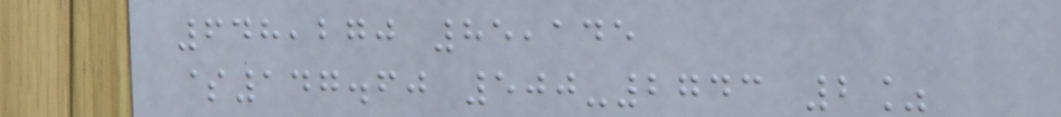648,270 85,145
$147.60 500-2743 2%
